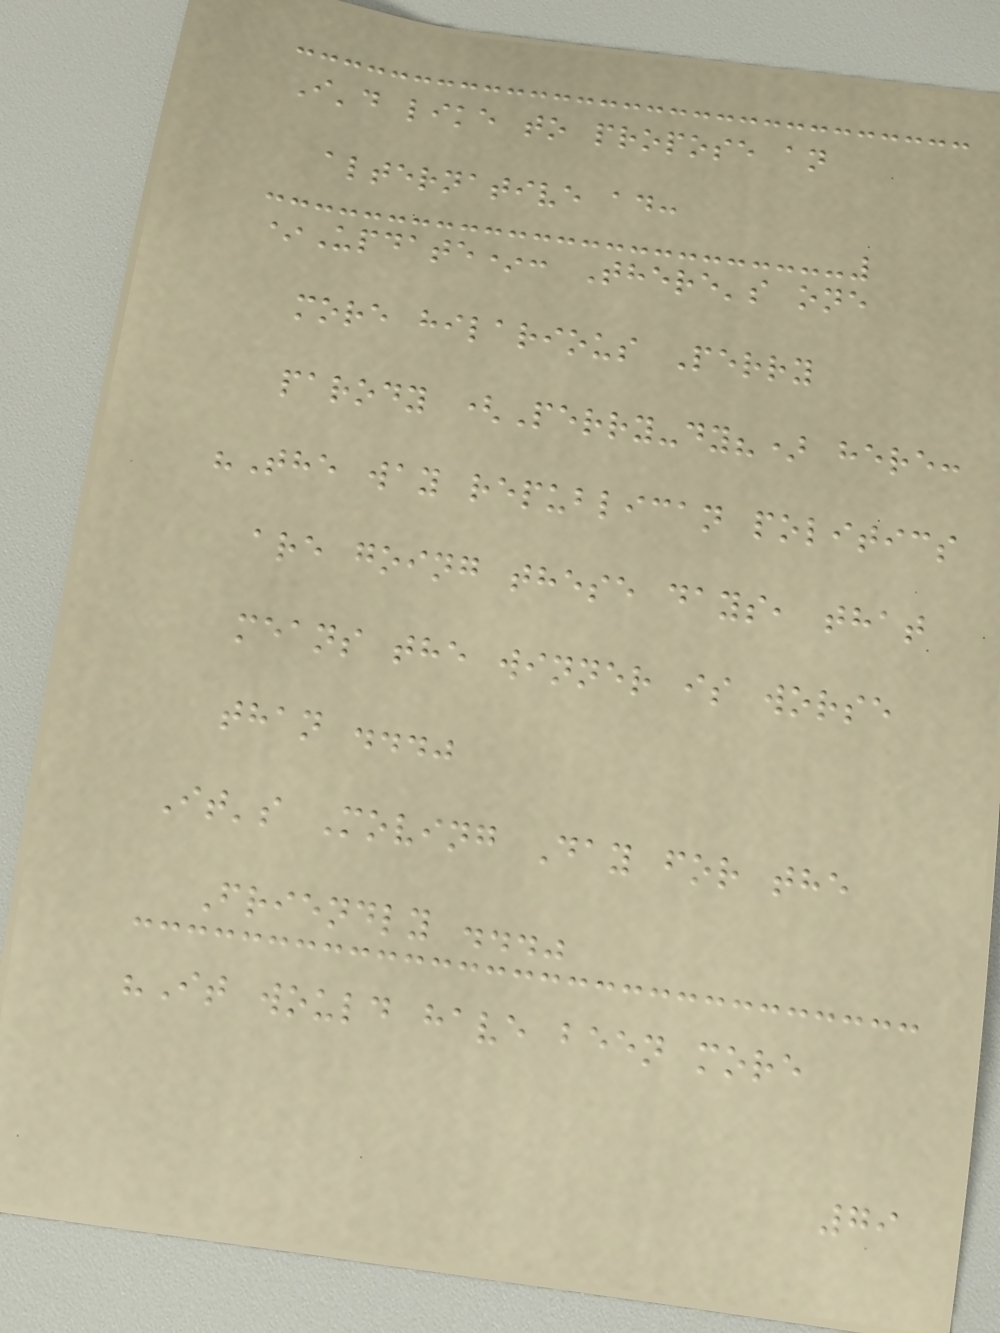I'd like to propose an
alternative ad:
*Update*: There's one
more hilarious Perry
parody (Perry-dy?) here:
"The way republican politics
are going these days, that
means the winner is worse
than ..."
It's Moving Day for the
Friendly ..."
"It would have been more
79
